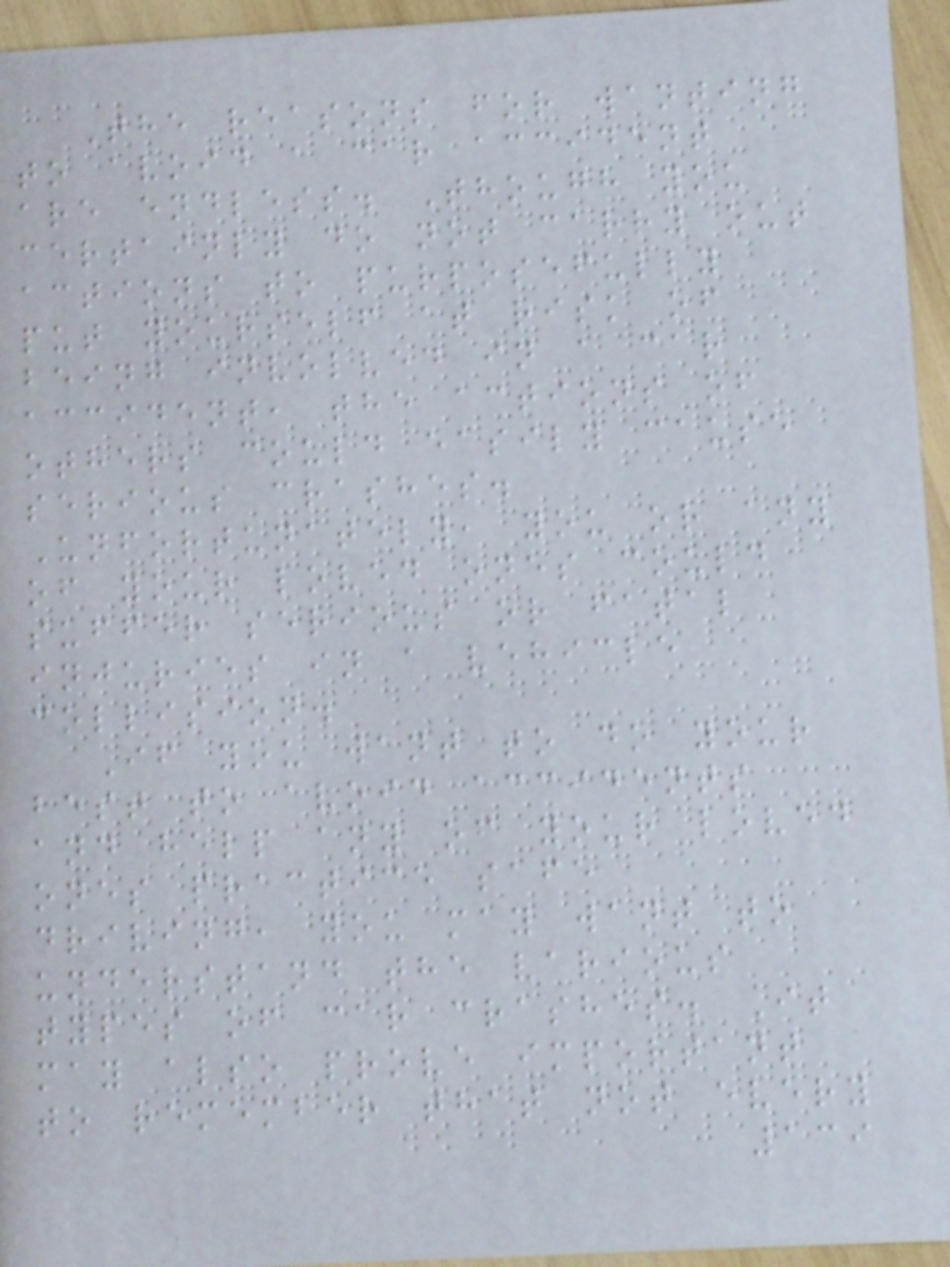The reasons for wanting
to avoid a car accident
are endless. Though you
certainly do not carry out
actions to purposefully
put yourself at risk of
being involved in a car
accident, the actions of
others could easily cause
serious crashes.
Unfortunately, you or any
of your loved ones could
suffer serious or fatal
injuries in a vehicle
collision.
If you want to do your
best to avoid accidents
and help any of your loved
ones practice safe
driving, you may want to
understand the various
types of car crashes. It
may also prove important
to remember that not every
139
